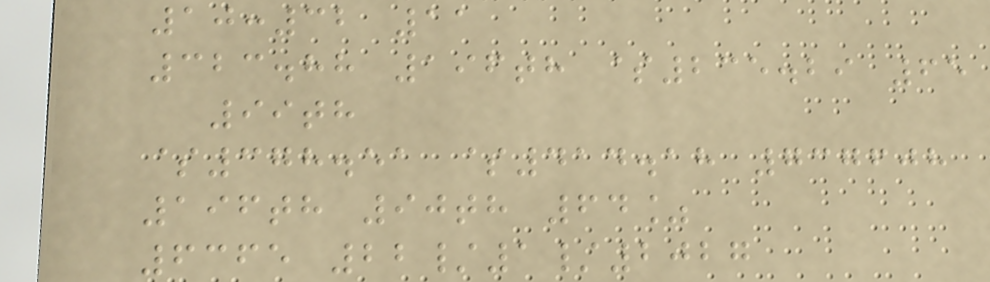10:32 11
323.88 196th $235.29 65
99th
$378.51 $414.18 737608
196th 90th 64%
6365 22/1/2027
